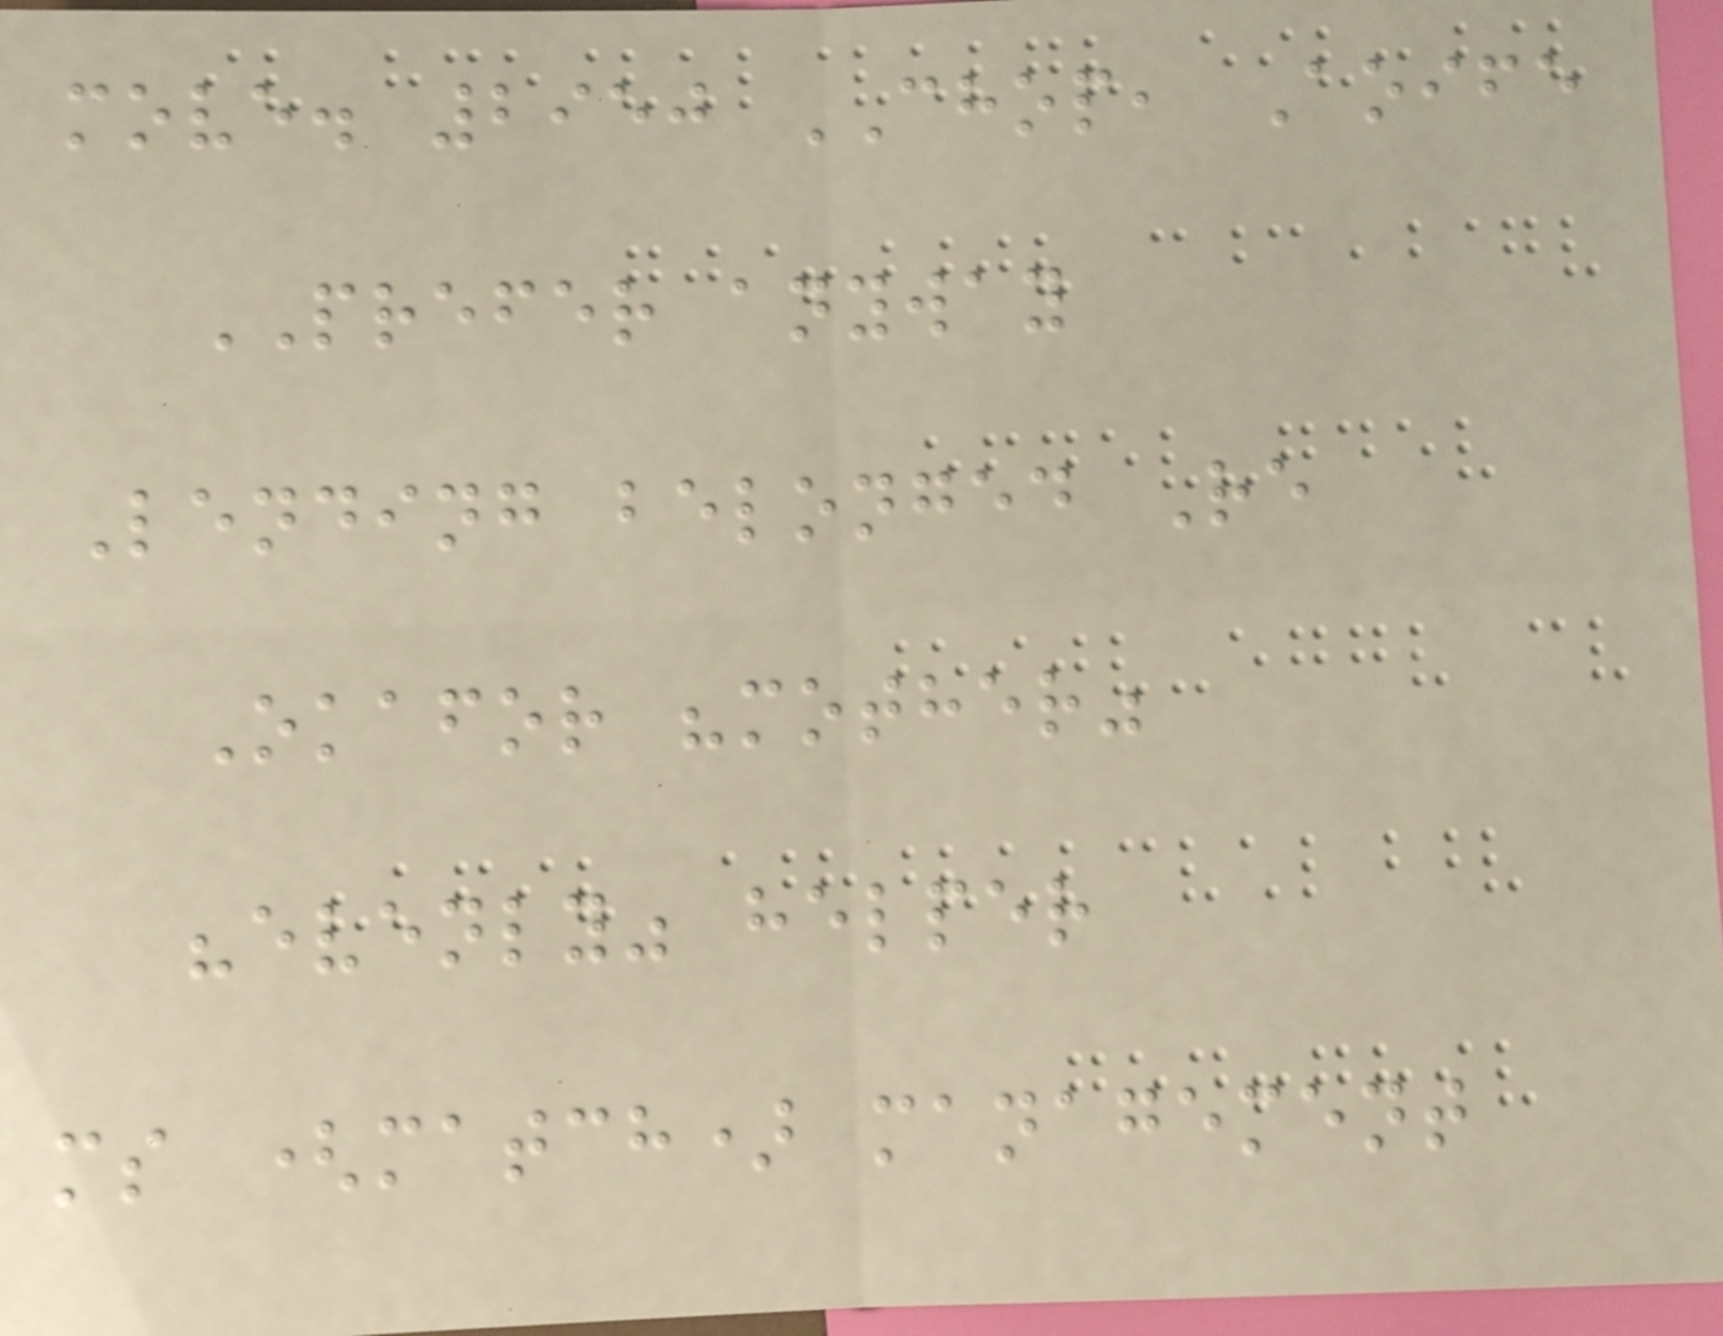move. 2950 CHOP, Aoife
PREFER anyway
Lending belonged Re
Okafor "mother"
"evenly" helper
ms (match) management
